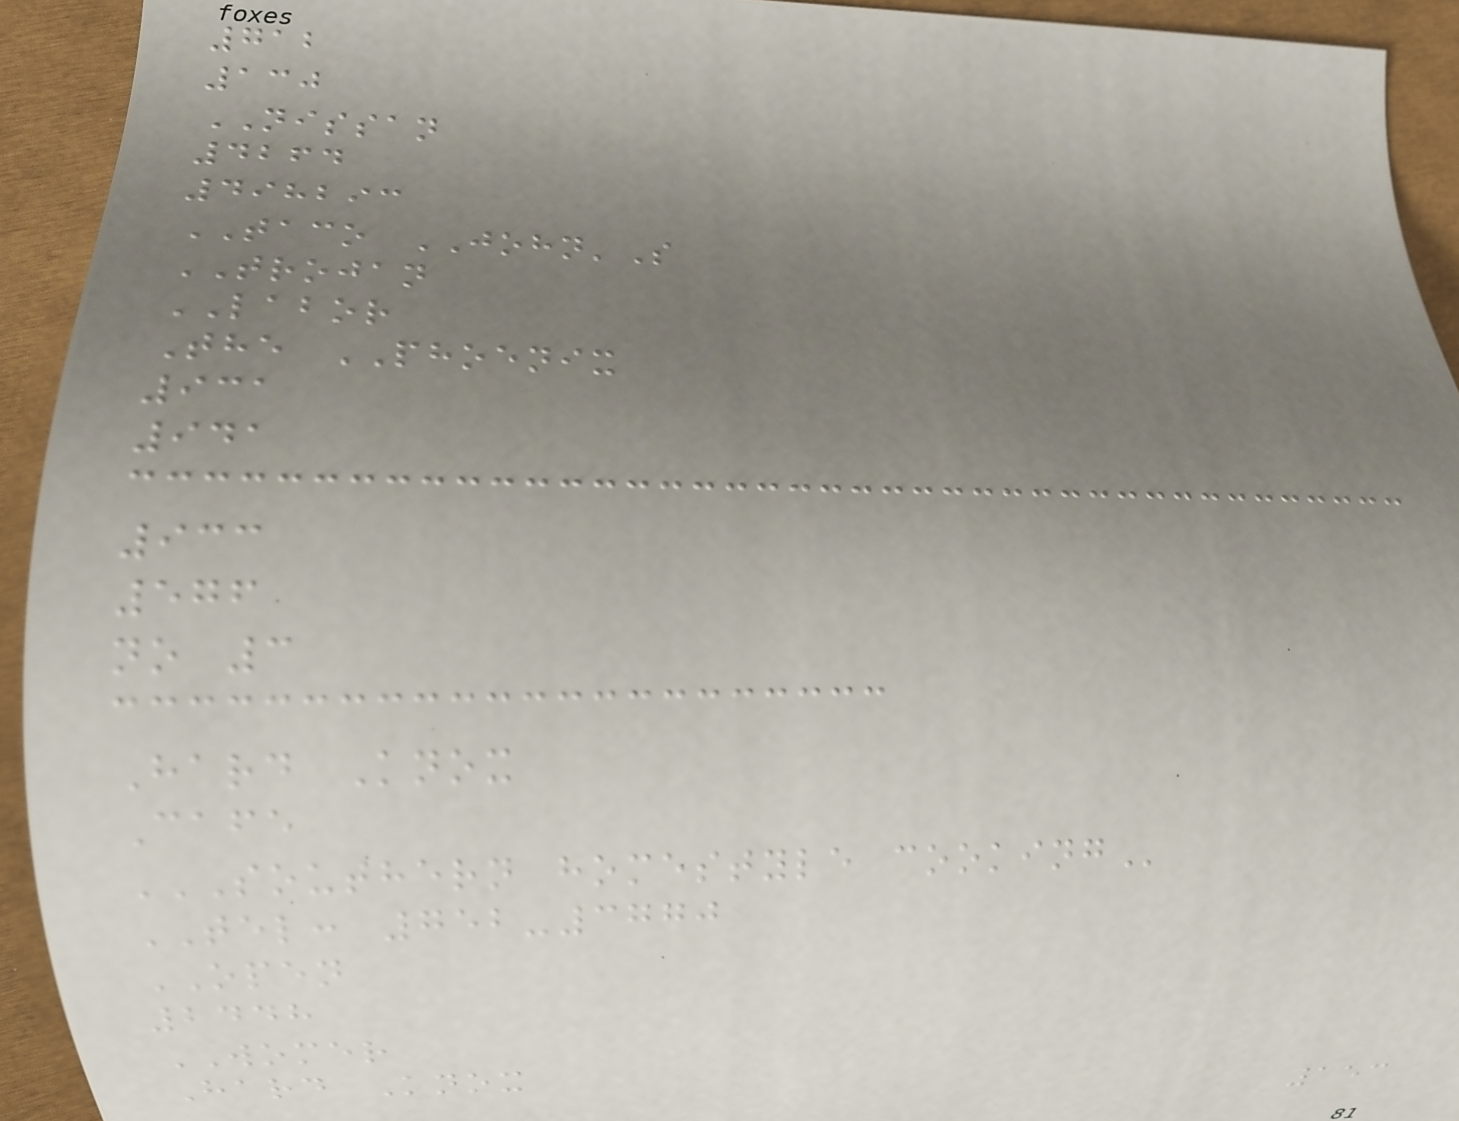712
130
NISSAN
4264
498293
TACO JOHN'S
TROJAN
LABOR
The PHOENIX
931
941
933
576
no 3
Hard Knox
Cafe
SOUTHERN HOMESTYLE COOKING
TEL: 752-3770
OPEN
2448
WOMER
Hard Knox
153
